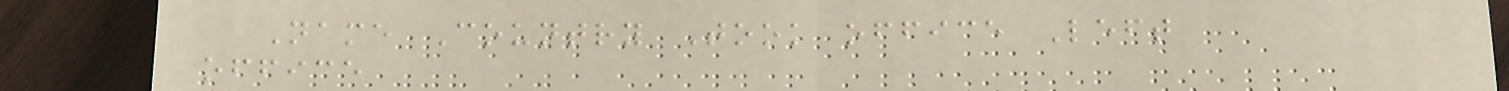Name Country Took office Left
office
